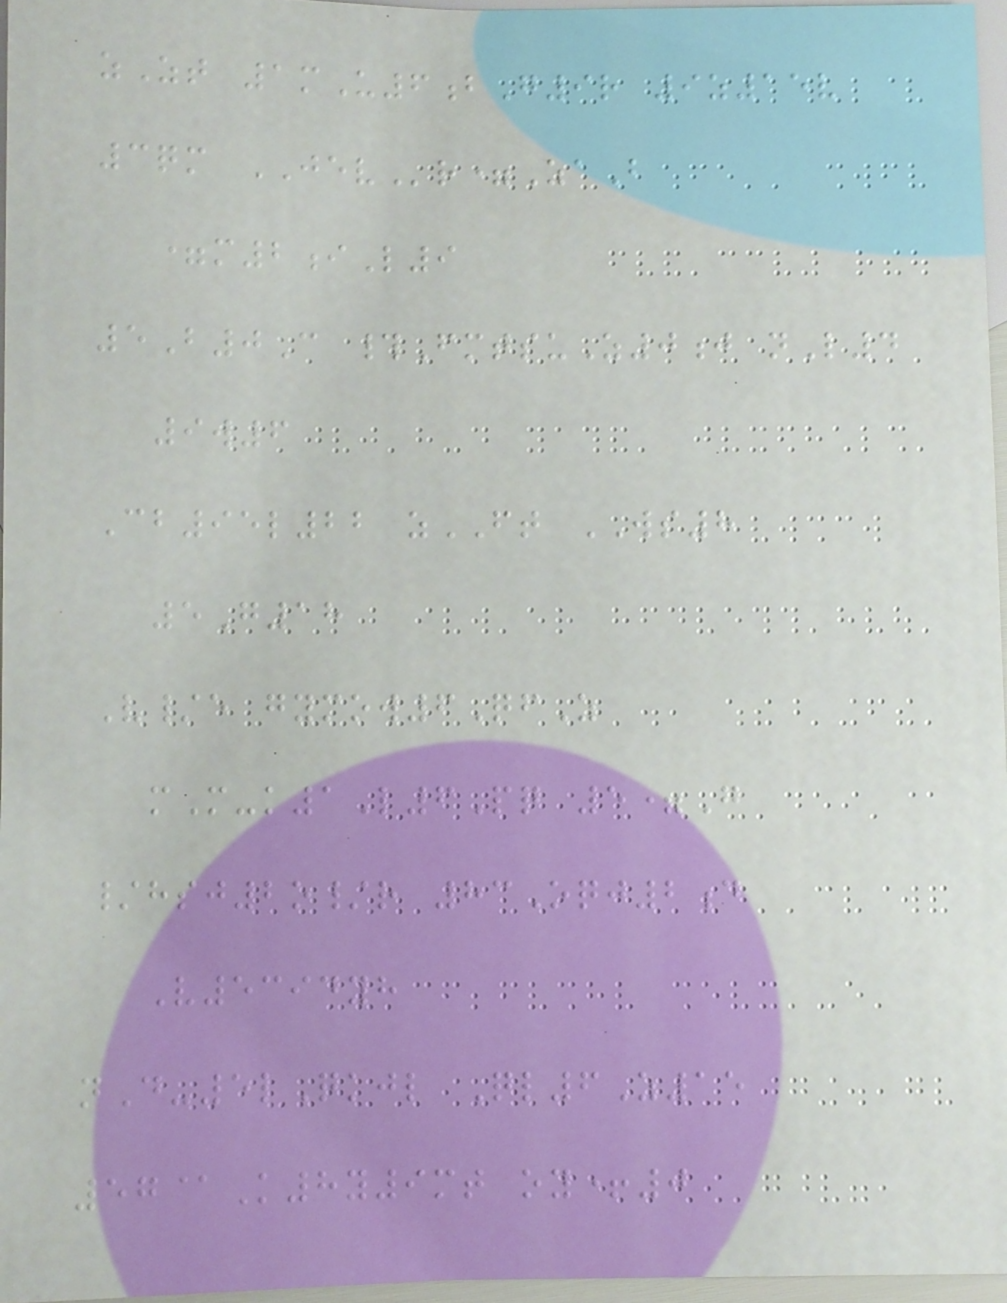zZt 1mU6bG9r 9z15v
3qm JEVr=ZaB
=m2iL9
5B0C #FmtsuZ0j nL4
9w6
Cb95l22 zFT WS8
5G18
V/e gymow6QfZ
mM-k1L6Pq 5=G
/hsj2o/r 83Oqj2d
V5394yh
nD-5lQkjl Ql6Z15
57@K8y9mt oy+0
